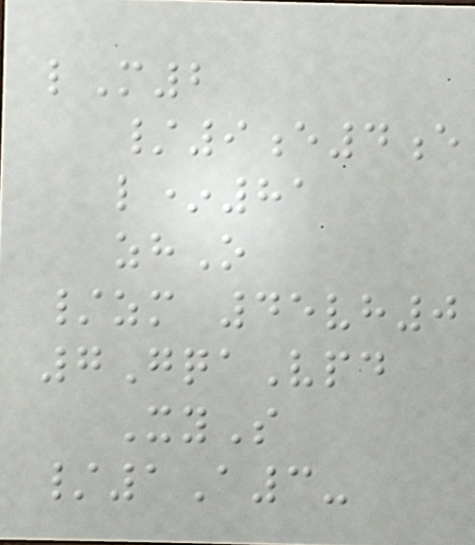lM2
/9e4e
l*81
zhO
/zm 45vh0
7GqaVpd
XyS
/1A3-
